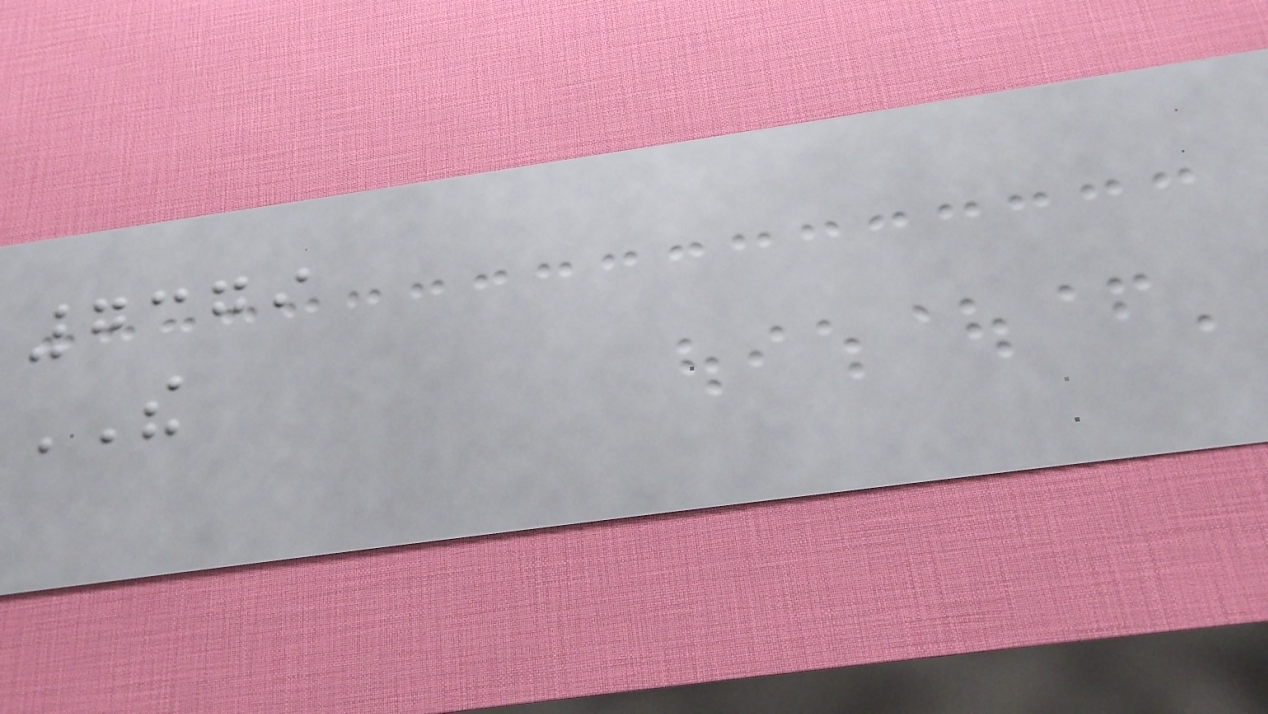7379
THE
